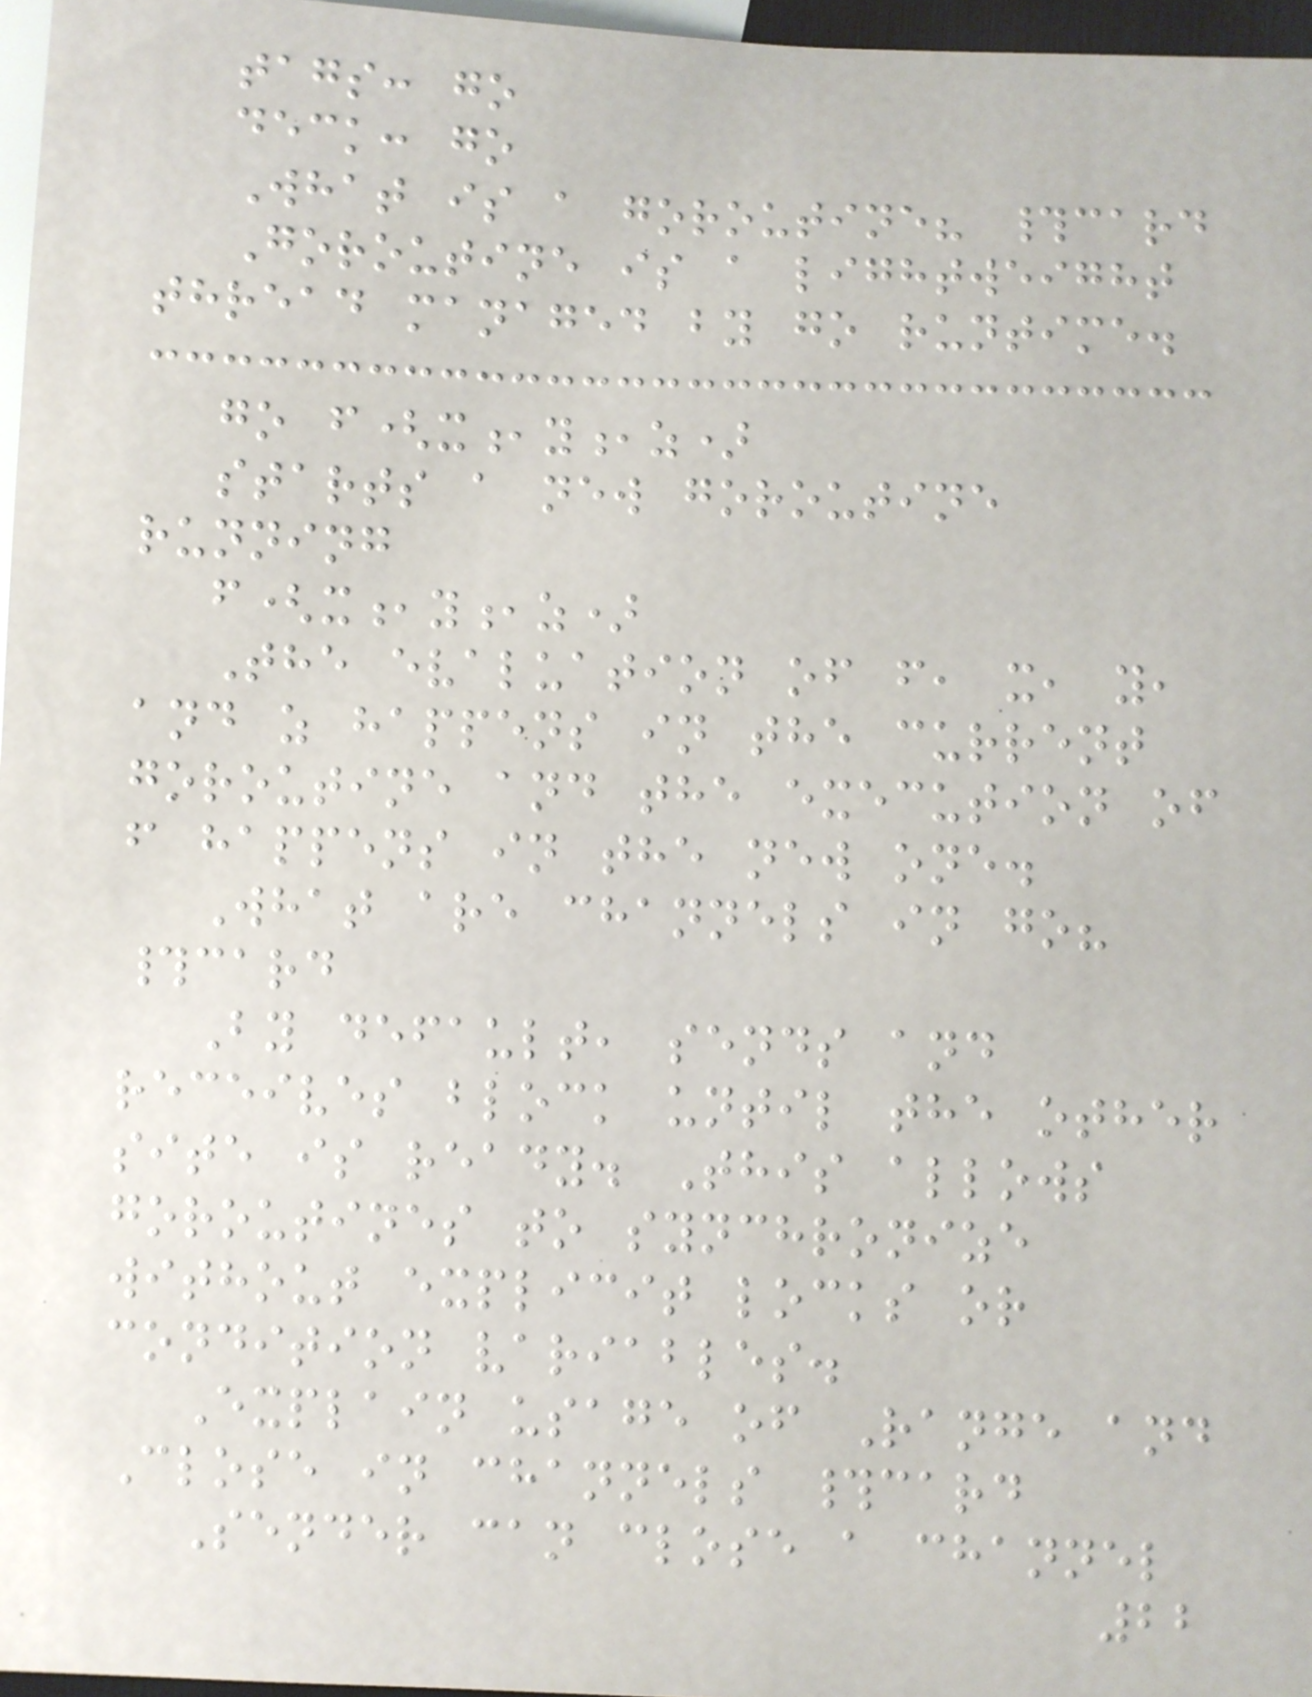tags: go
deck: go
What is a goroutine? #card
Goroutine is a lightweight
thread managed by go runtime.
go f(x,y,z)
starts a new goroutine
running
f(x,y,z)
The evaluation of f, x, y,
and z happens in the current
goroutine and the execution of
f happens in the new one.
What are channels in go?
#card
By default, sends and
receives block until the other
site is ready. This allows
goroutines to synchronize
without explicit locks or
condition variables.
Explain usage of Range and
Close in channels #card
Sender can close a channel
22
